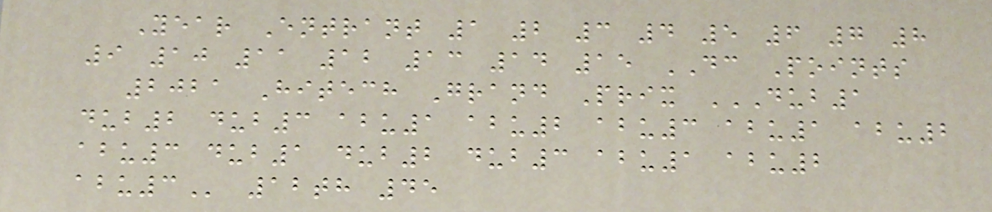Year Entrant 1 2 3 4 5 6 7 8
9 10 11 12 13 14 15 DC Points
2021 Hitech Grand Prix DUB1
DUB2 DUB3 ABU1 ABU2 ABU3 ABU1 ABU2
ABU3 DUB1 DUB2 DUB3 ABU1 ABU2
ABU3 12th 45
